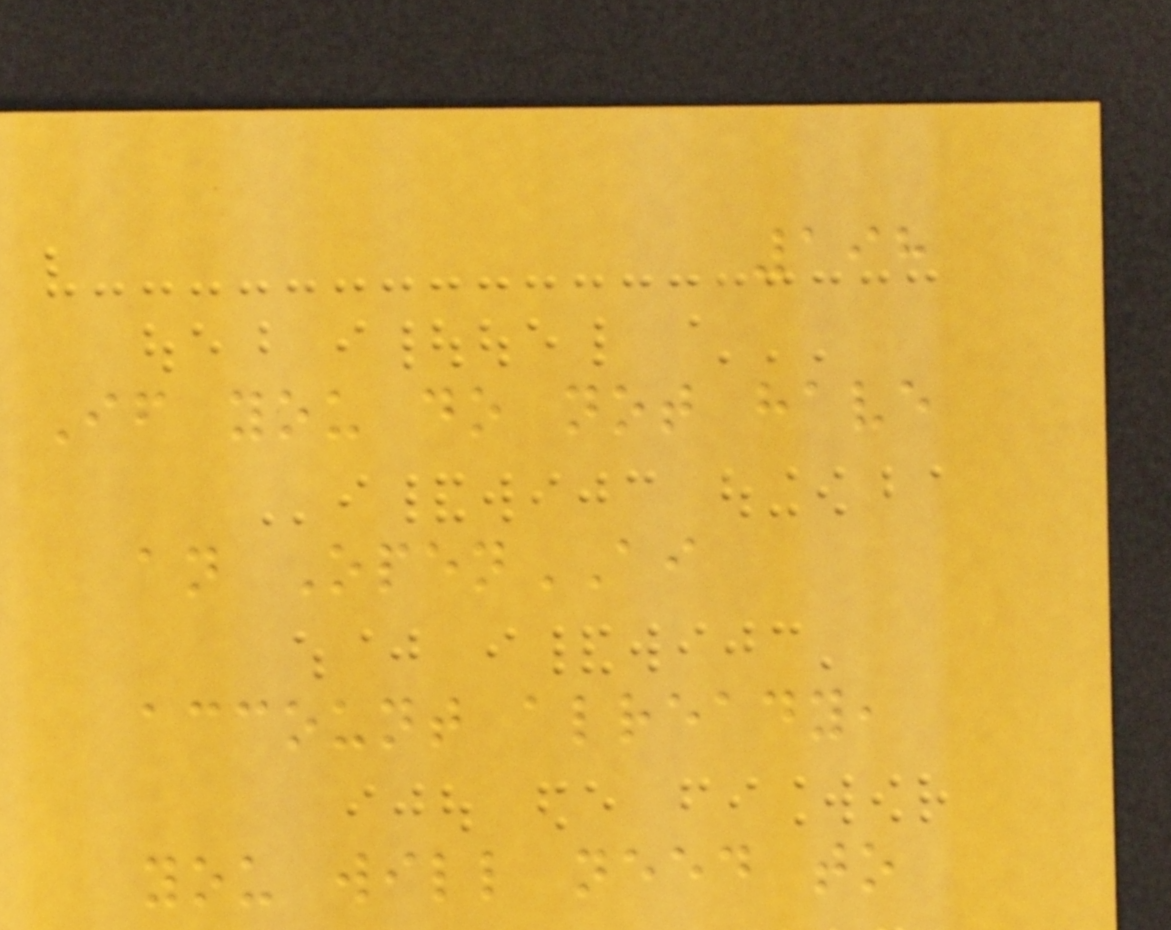198
If you do not have
an OpenAI
account already,
you will need to
